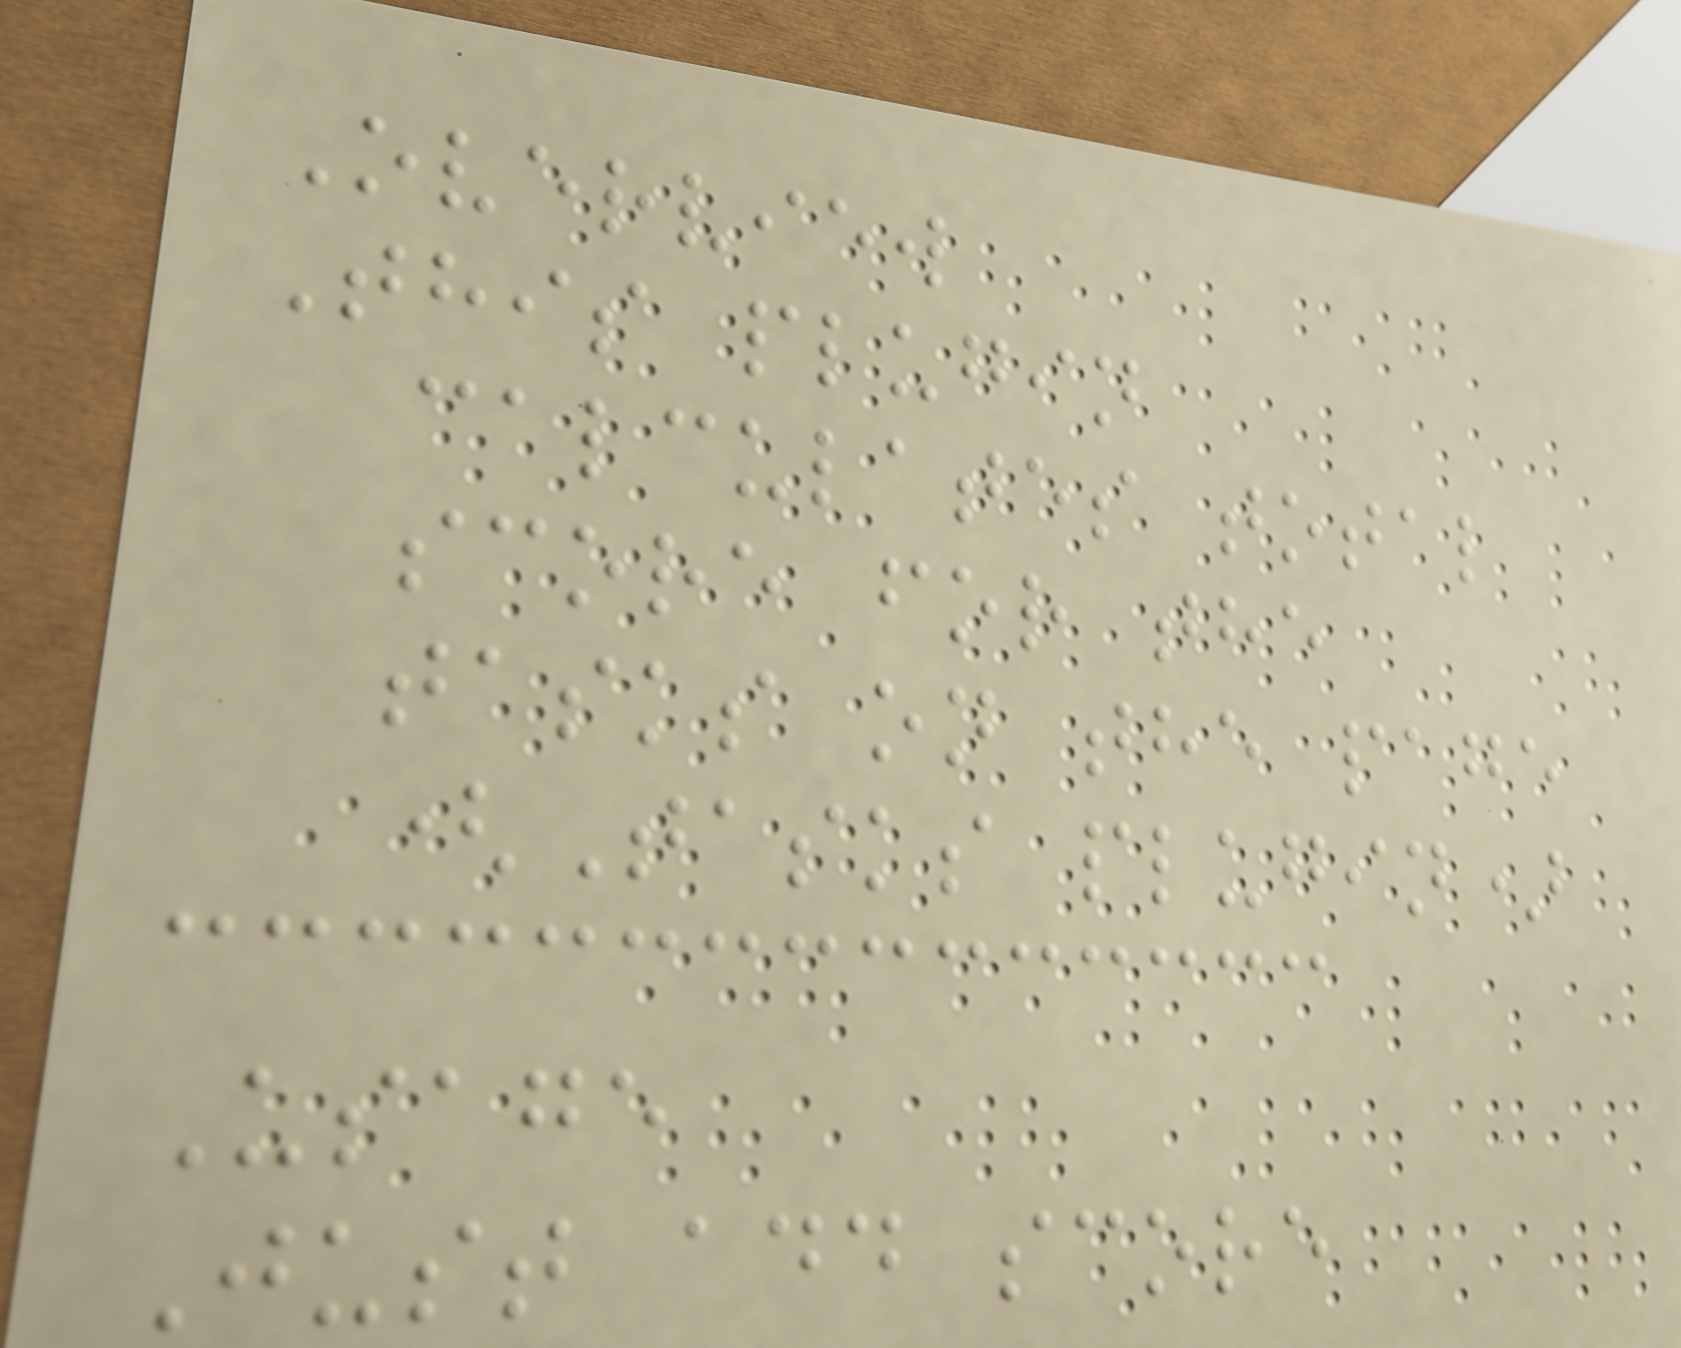Overview
This plugin
calculates total
score for the
tasks on the page
(Tasks plugin)
Usage
Just add score
